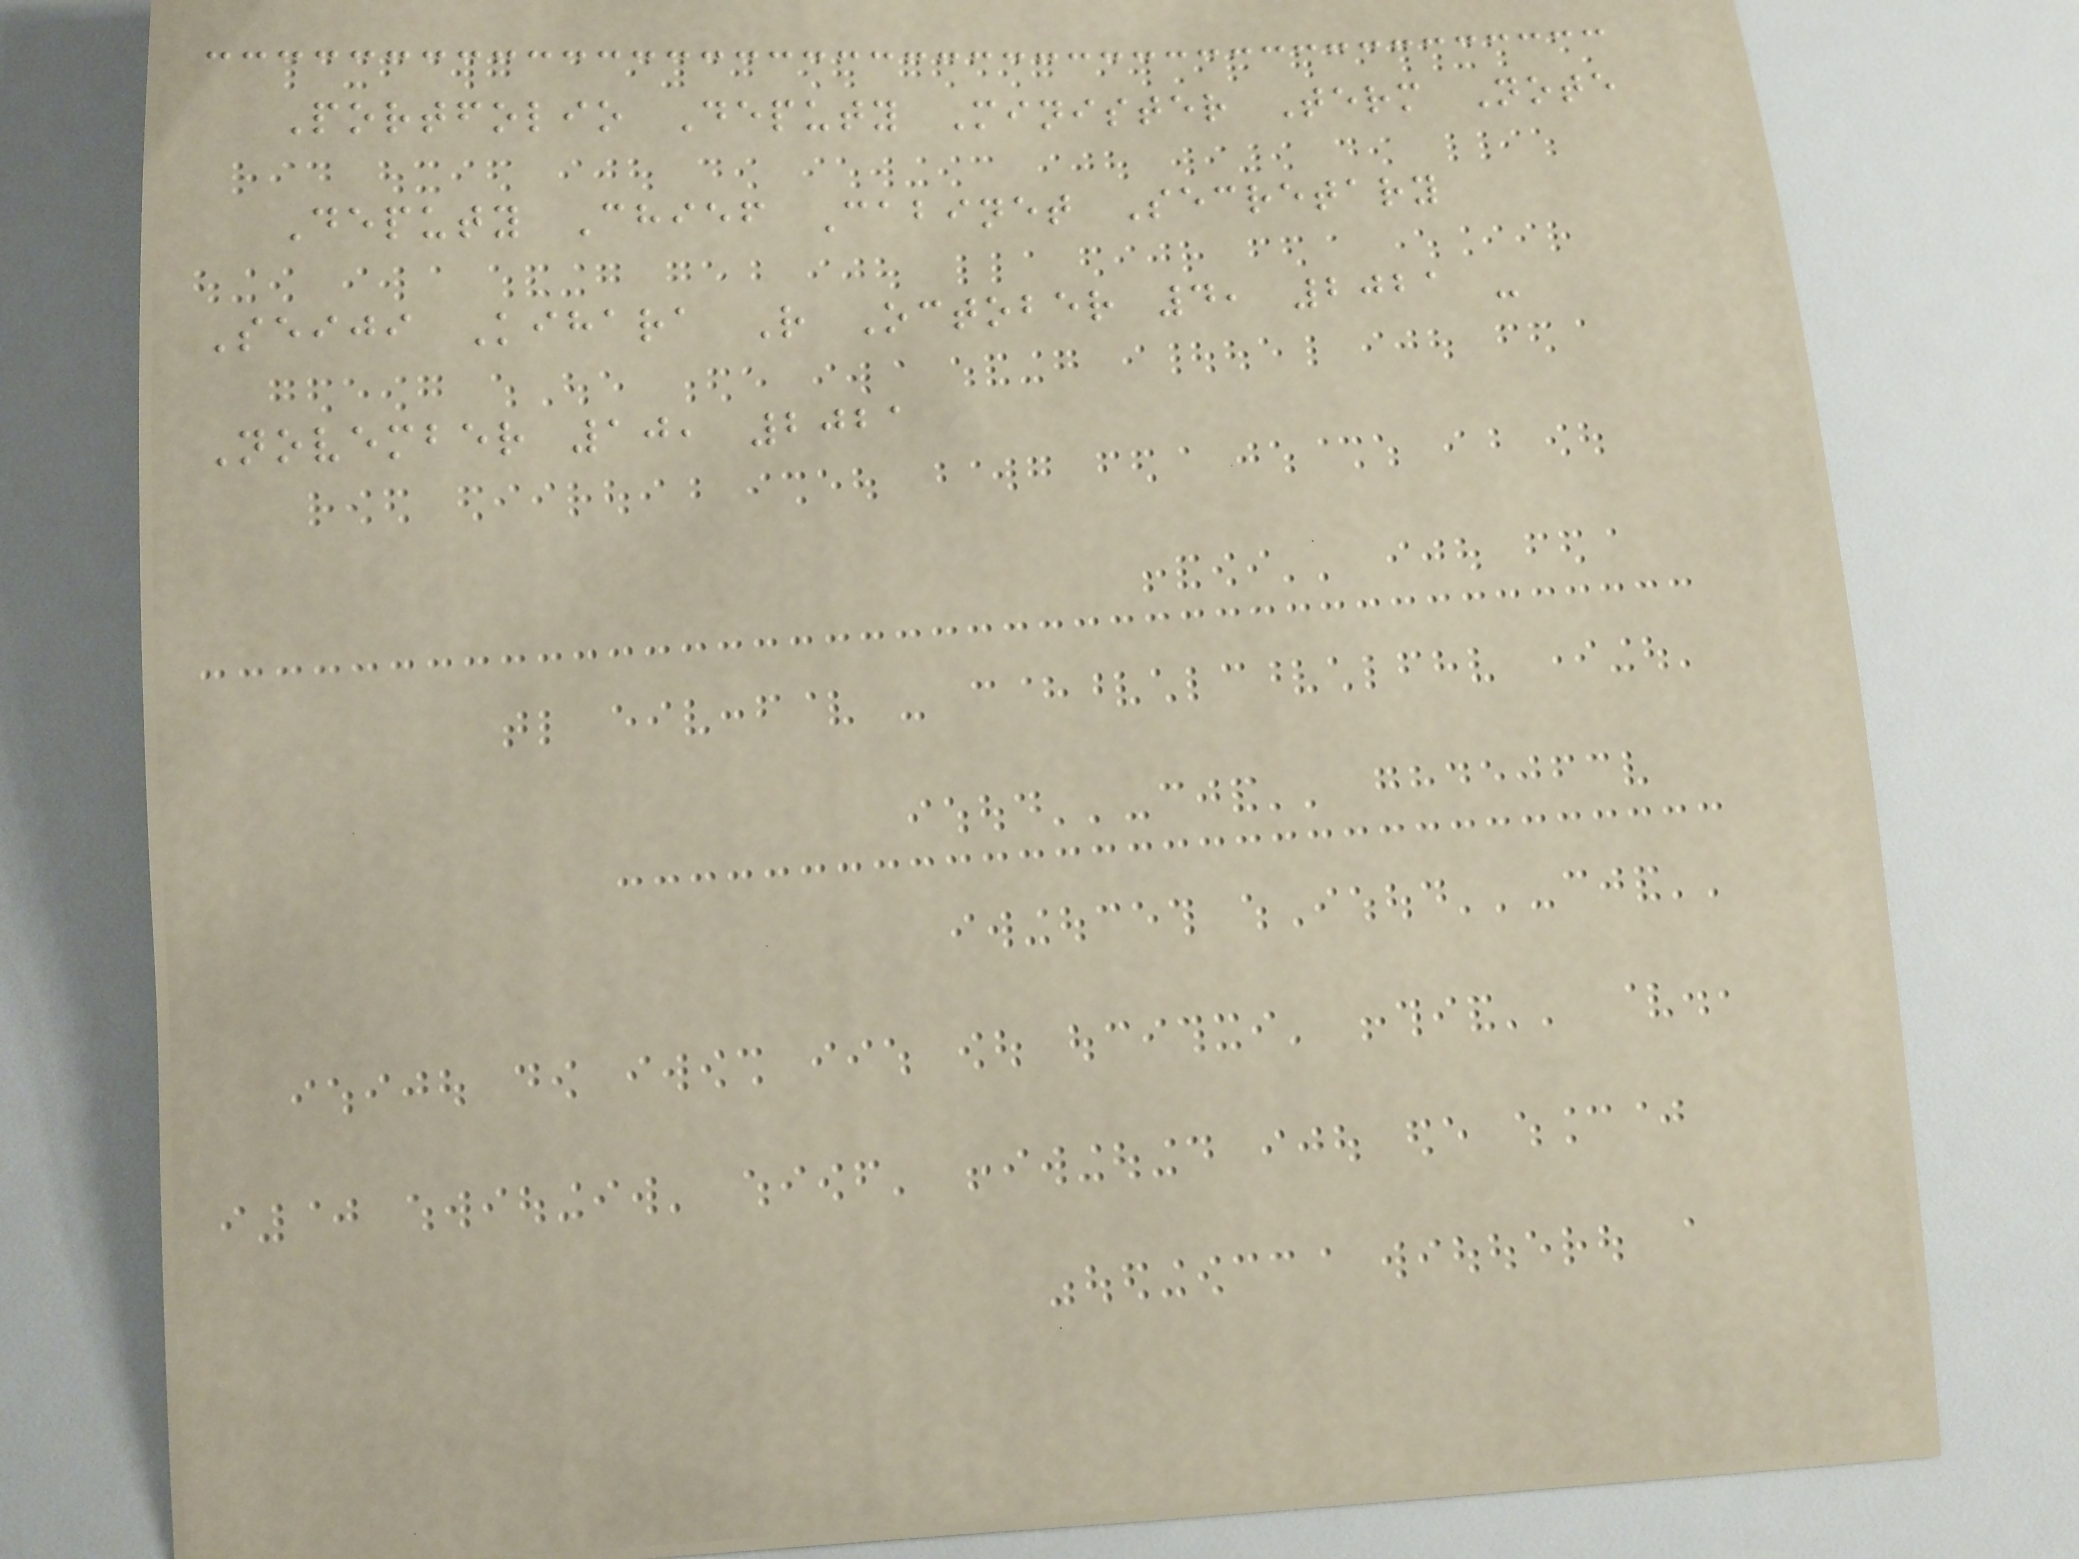Portfolio Deputy Minister Term Note
Deputy Chief Cabinet Secretary
Seiji Kihara R October 4, 2021 -
November 10, 2021
